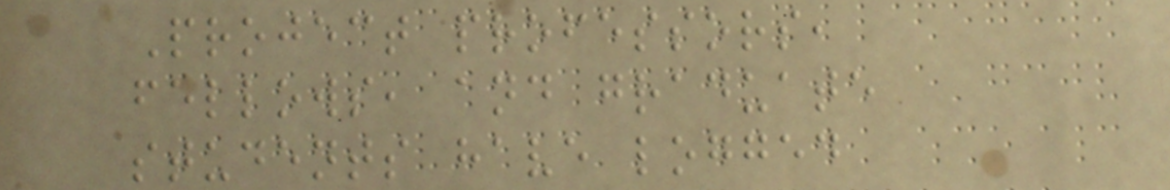Project professors,
fellows, and graduate
students have logged
